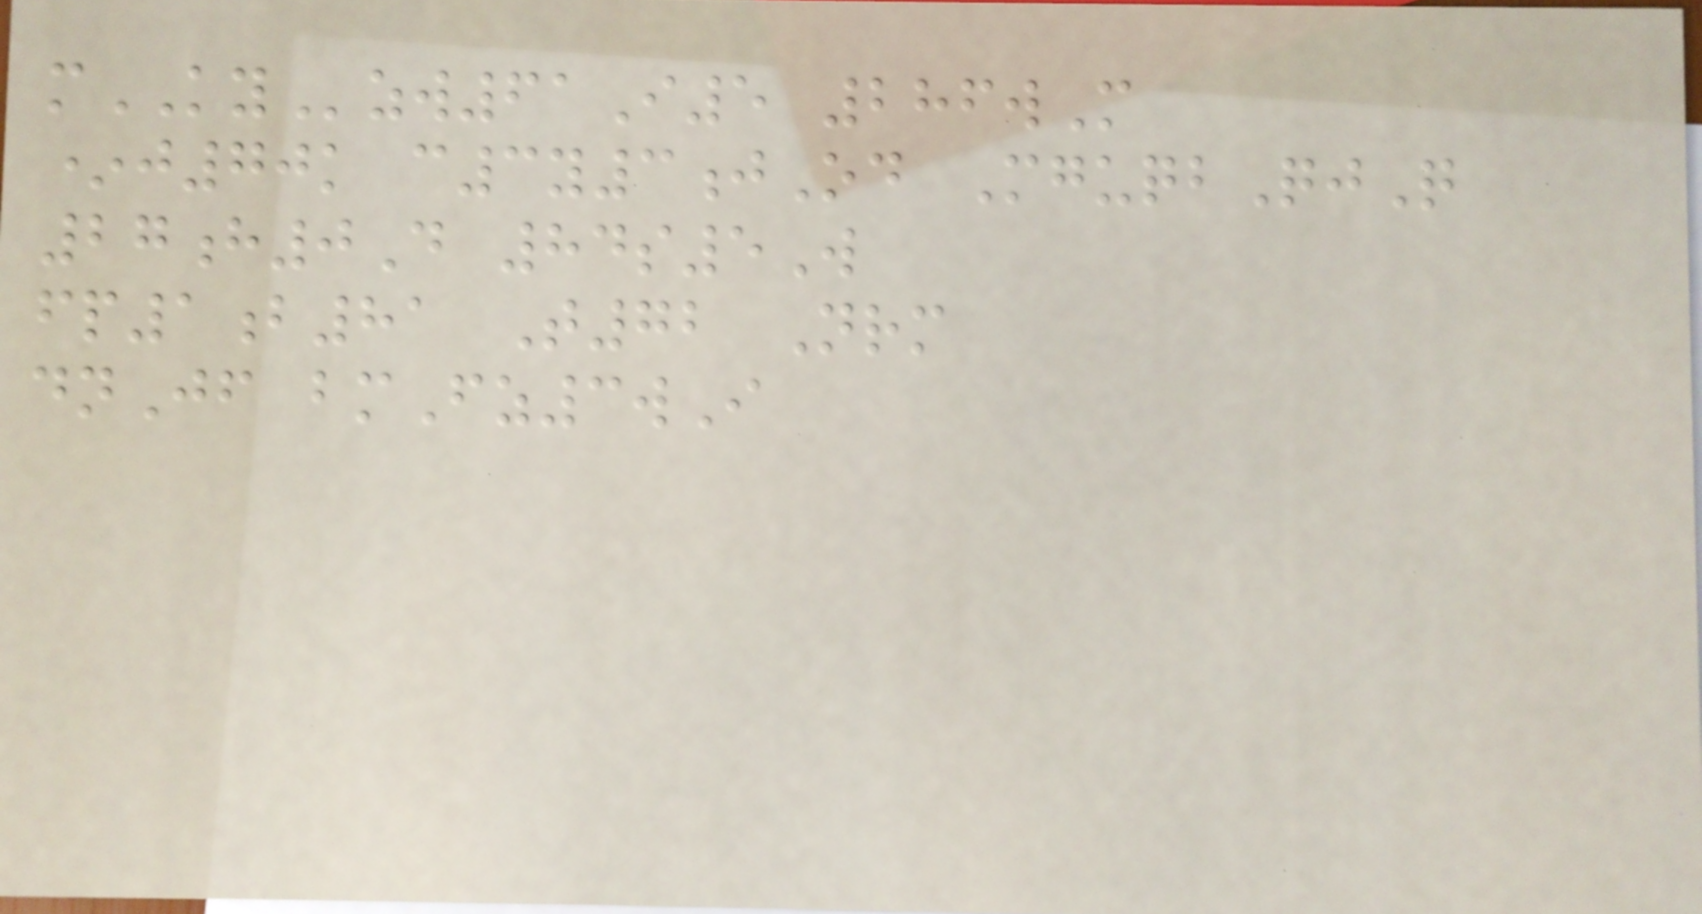mKYzw61I5 286wM
*j70k c3y3jOd MguqbQjQ
27h0D 84s5W
fp1b81 T72 Nrm
dnJf bmFz3wI
